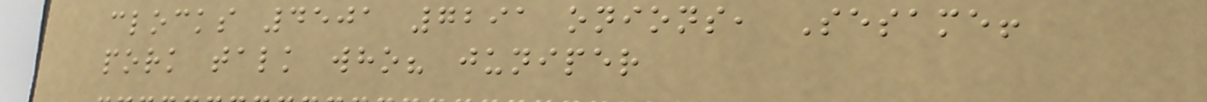clocks 4501 7291 onions, Sesame!
pork talk who? juniper
